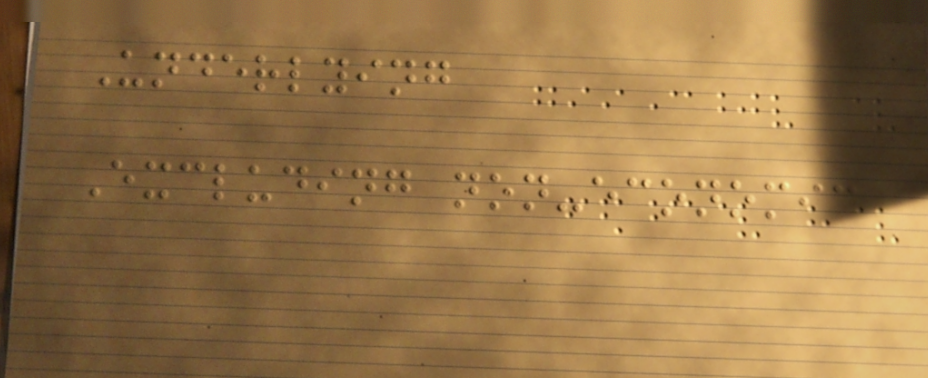Underlying
Excluding non-economic
